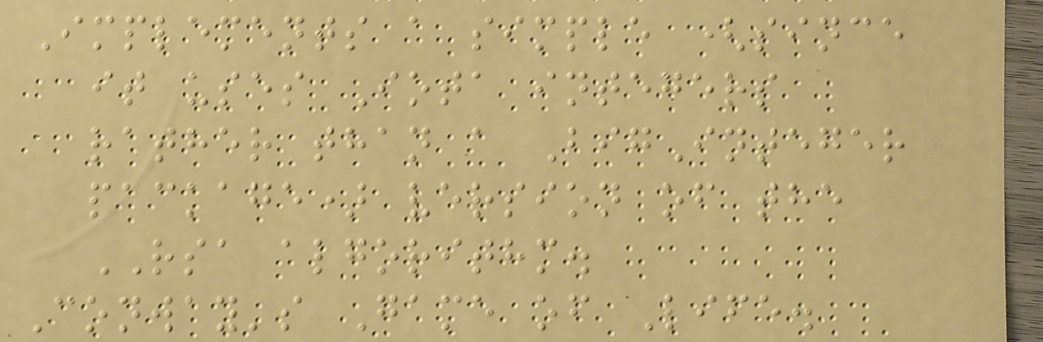Implements a simple (since
it uses Iota integers
rather than a BigInteger
package) version of the
RSA algorithm.
Conway's Game of Life.
